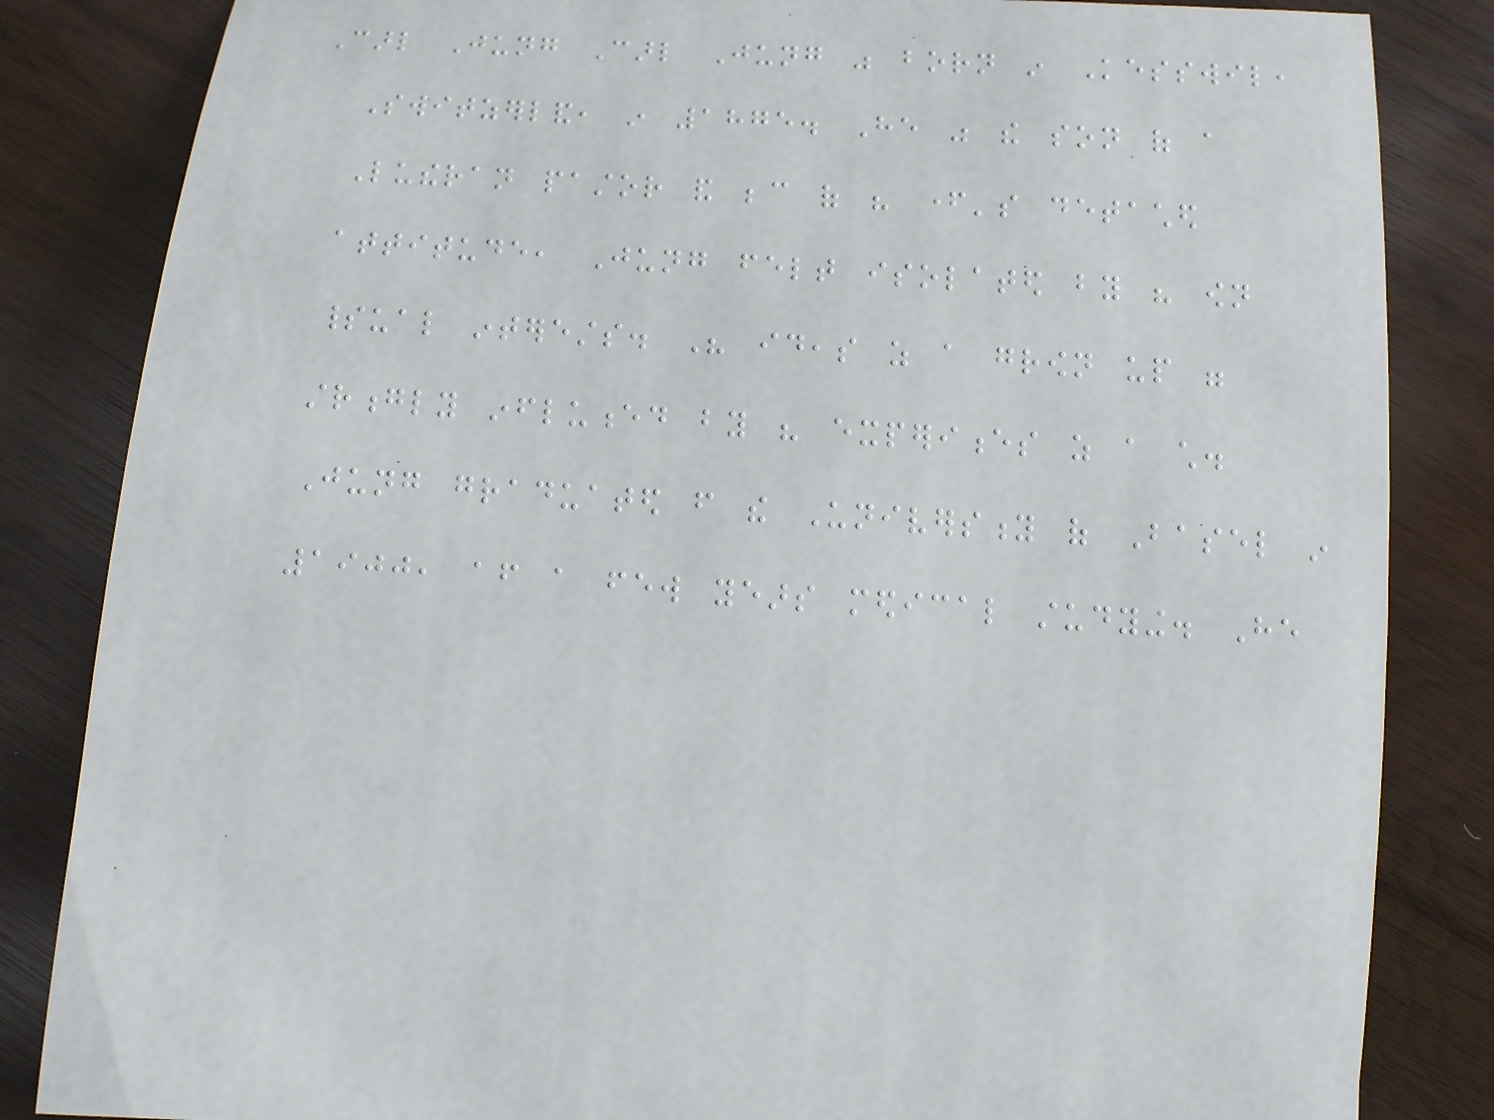Carl Jung Carl Jung was born in Kesswil,
Switzerland, in 1875. He was the son of a
Lutheran pastor and because of his father's detached
attitude, Jung felt isolated by his own
spiritual interests. His ideas as a grown up were
strongly influenced by his experiences as a child.
Jung graduated from the University of Basel in
1900, after a few years medical studying. He
